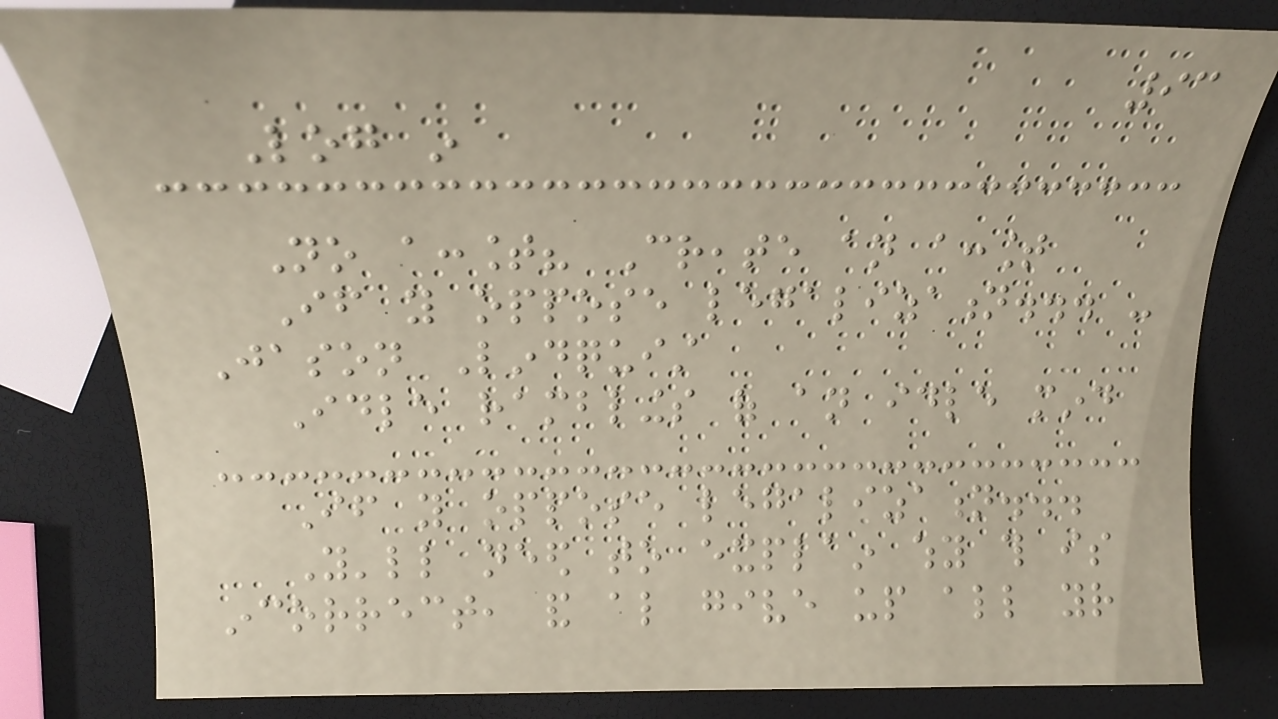93
Log in
No account? Create an account
If you oppose legalization... -
Jason Lindquist
Idle ramblings of an idle mind
If you oppose legalization...
You'll need to explain why this is
incorrect, and also give up all your
